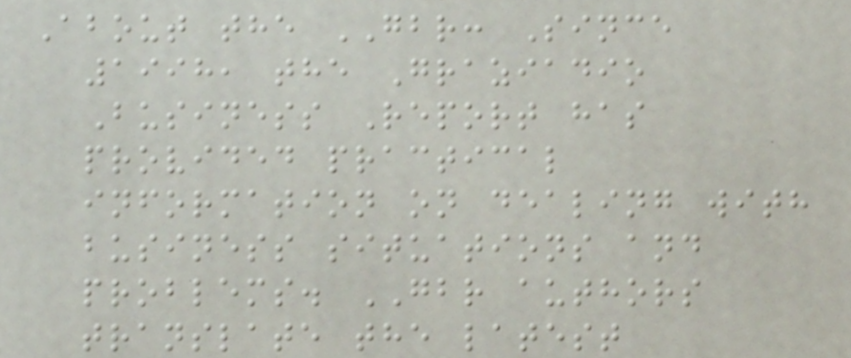About the GBR: Since
1998, the Graziadio
Business Report has
provided practical
information on dealing with
business situations and
problems. GBR authors
translate the latest
